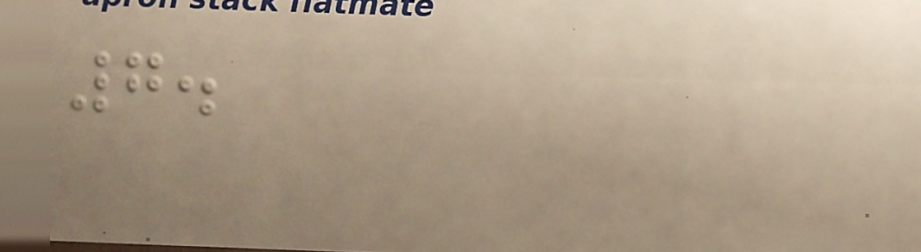7.
